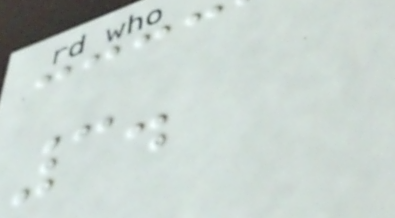3.
